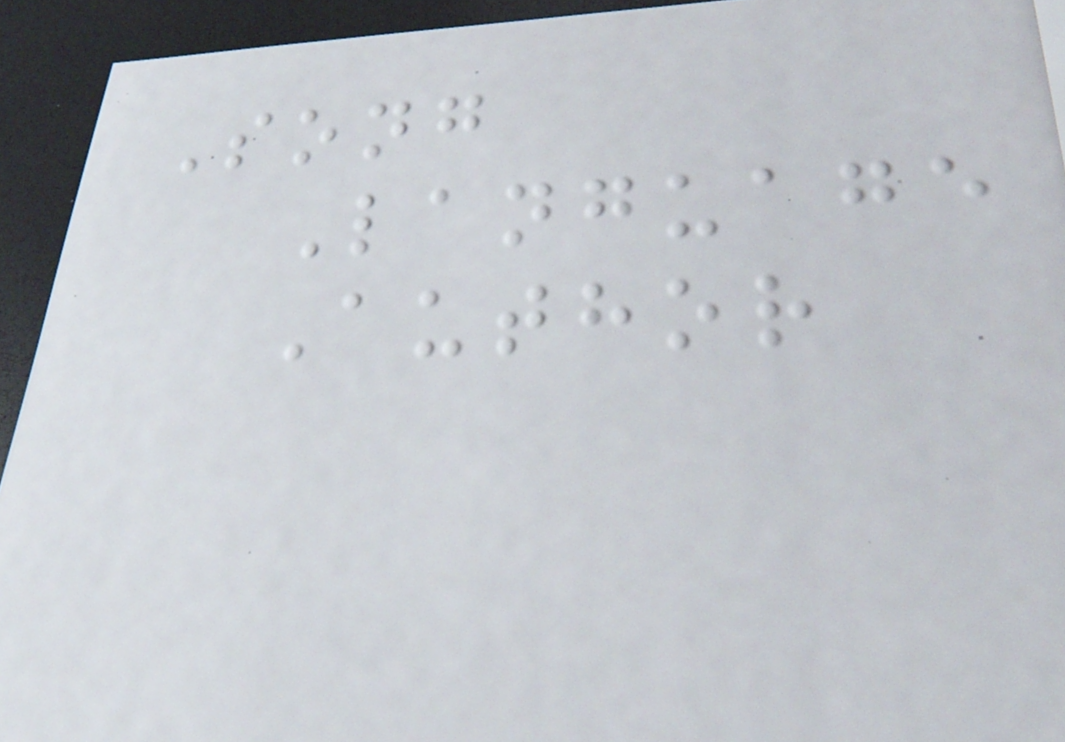Song
Language
Author
